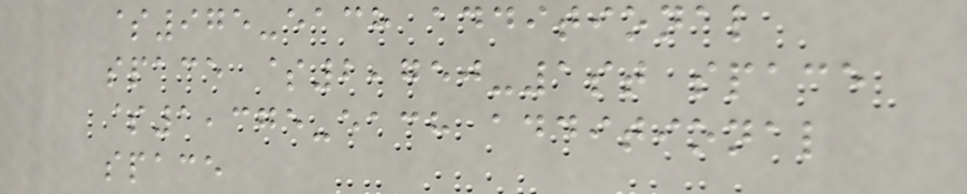$975-each additional
space $2,750-1st space
$1,375-each additional
space
